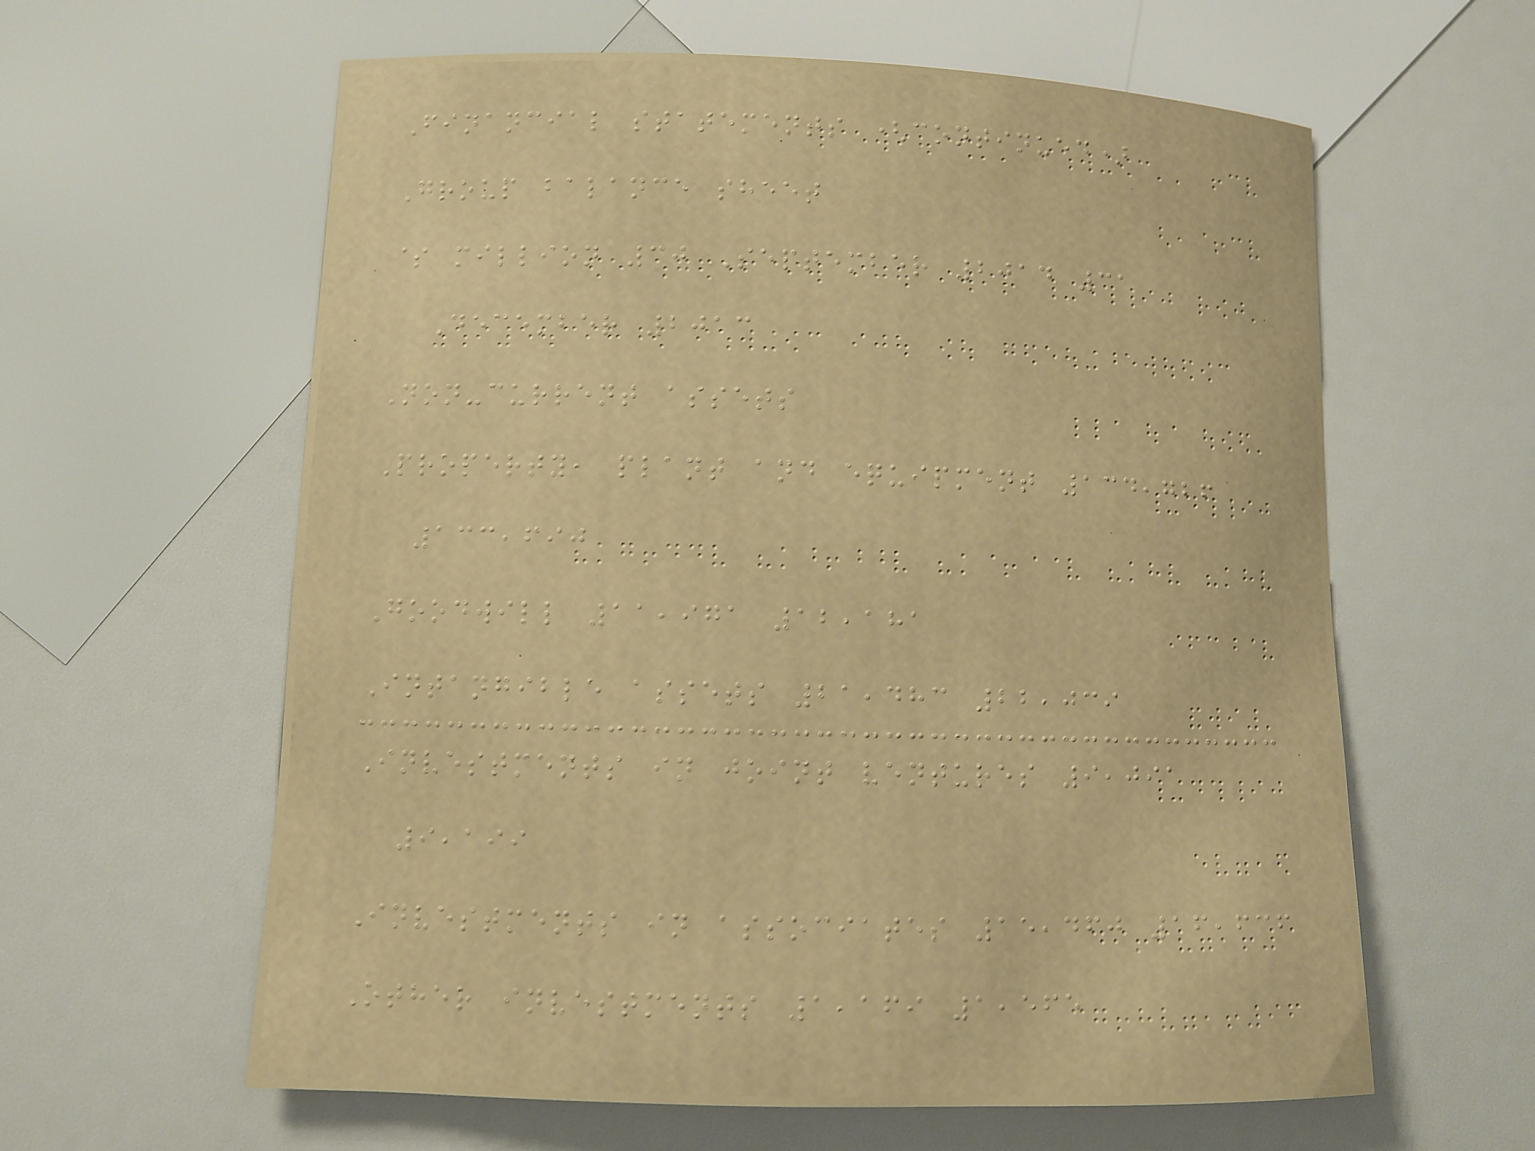Financial statements (continued)
Group balance sheet
$ million 30 September 2014 31
December 2013
Non-current assets
Property, plant and equipment 134,726
133,690
Goodwill 11,971 12,181
Intangible assets 21,483 22,039
Investments in joint ventures 9,091
9,199
Investments in associates 15,460 16,636
Other investments 1,169 1,565
